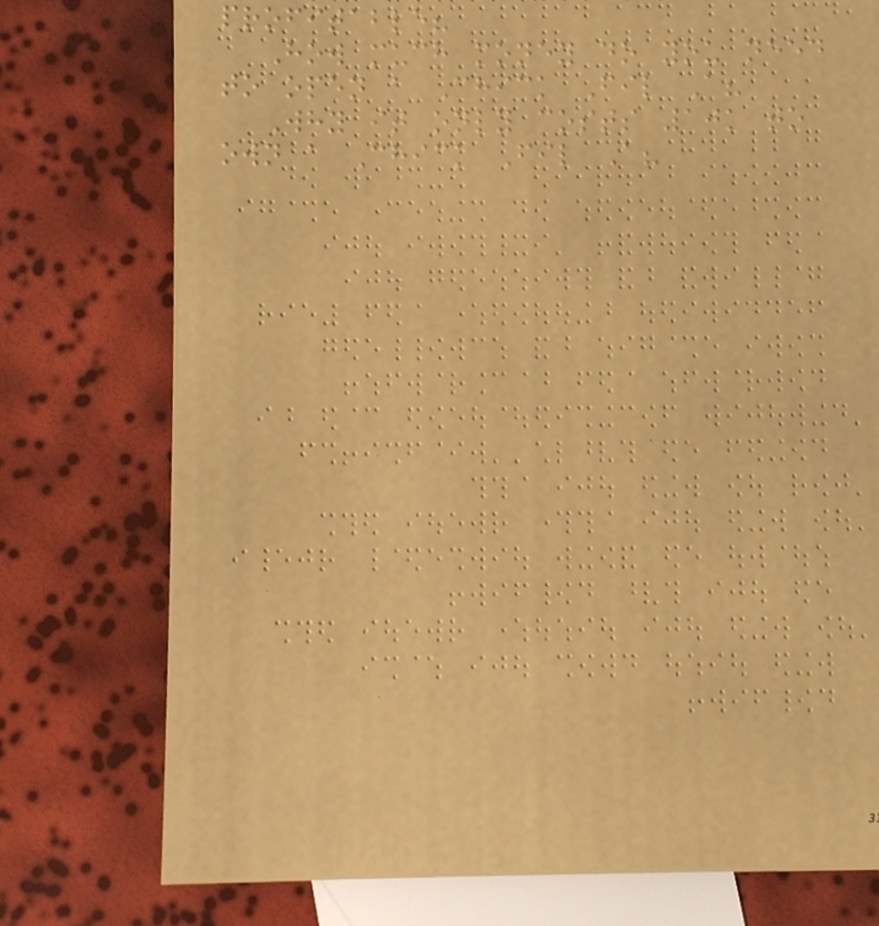profitable?
How much money do you need
to open a Chick Fil A?
Why it only costs 10k to
own a Chick Fil A?
